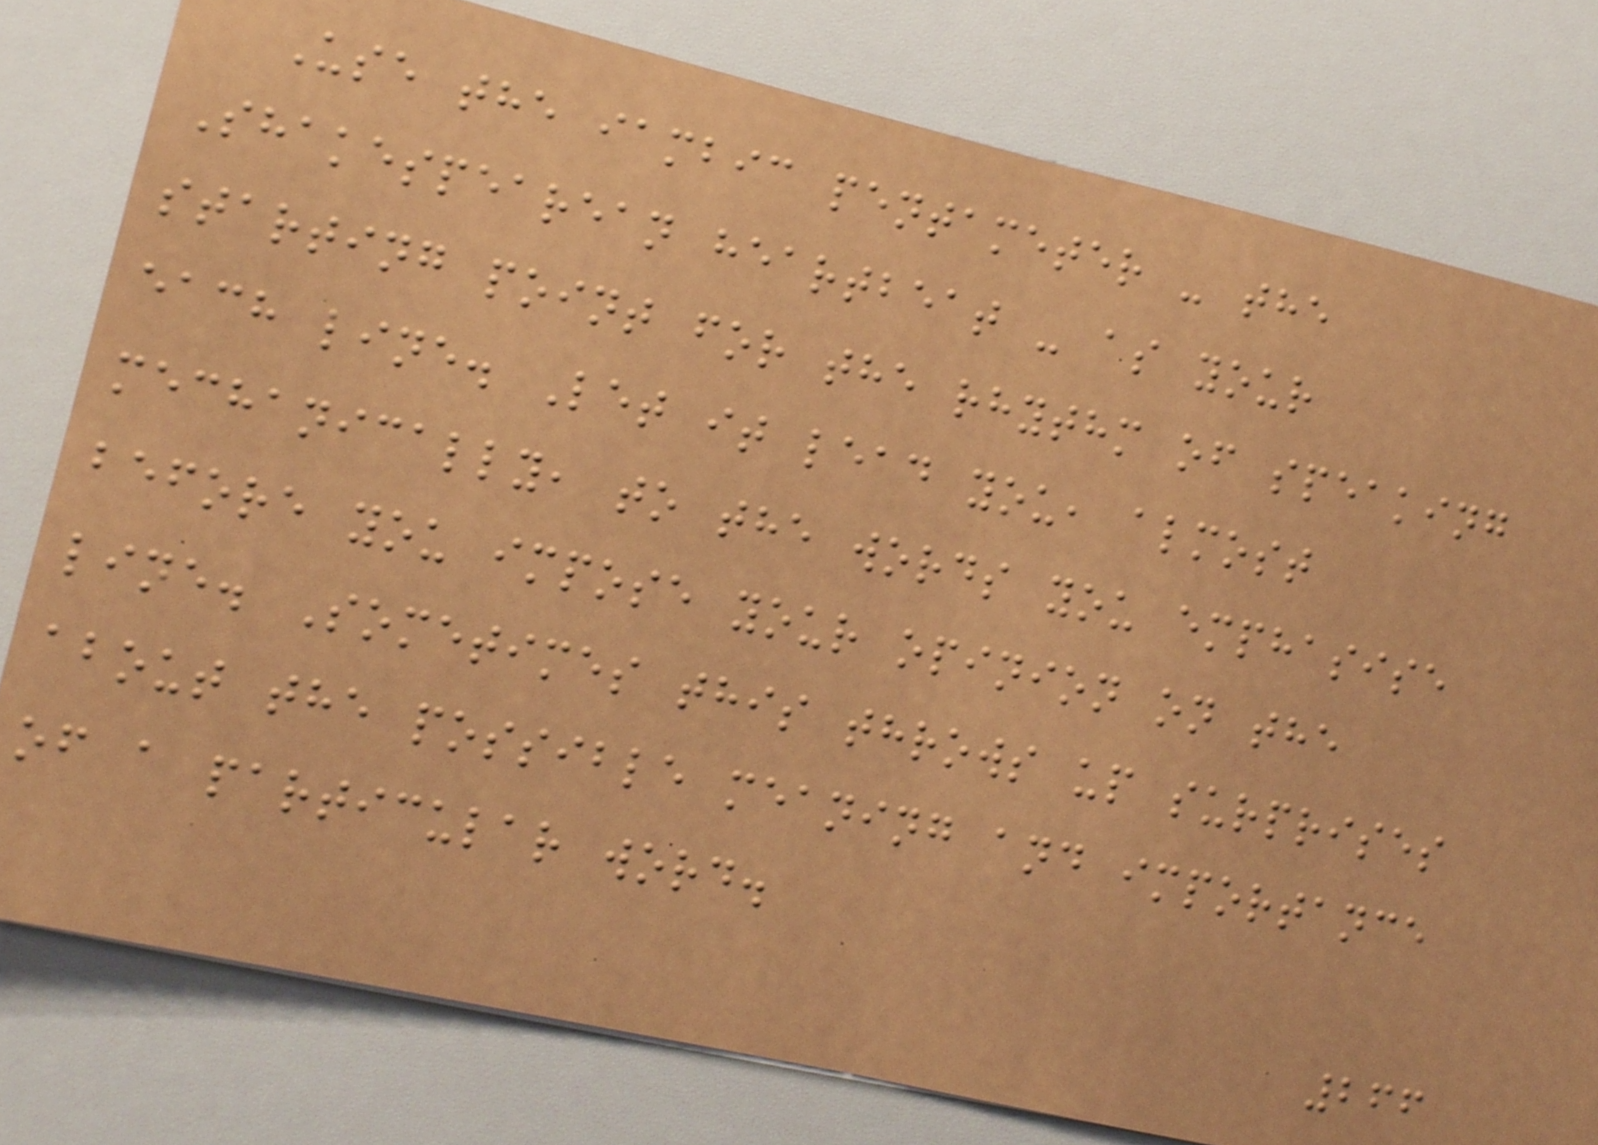Use the iambic pentameter - the
Shakespearean heartbeat - as your
starting point for the rhythm of speaking
each line. Let it lead you, almost
mechanically, to the words you emphasise
before you impose your opinion on the
line. Sometimes this throws up surprises
about the possible meaning and importance
of a particular word.
266
